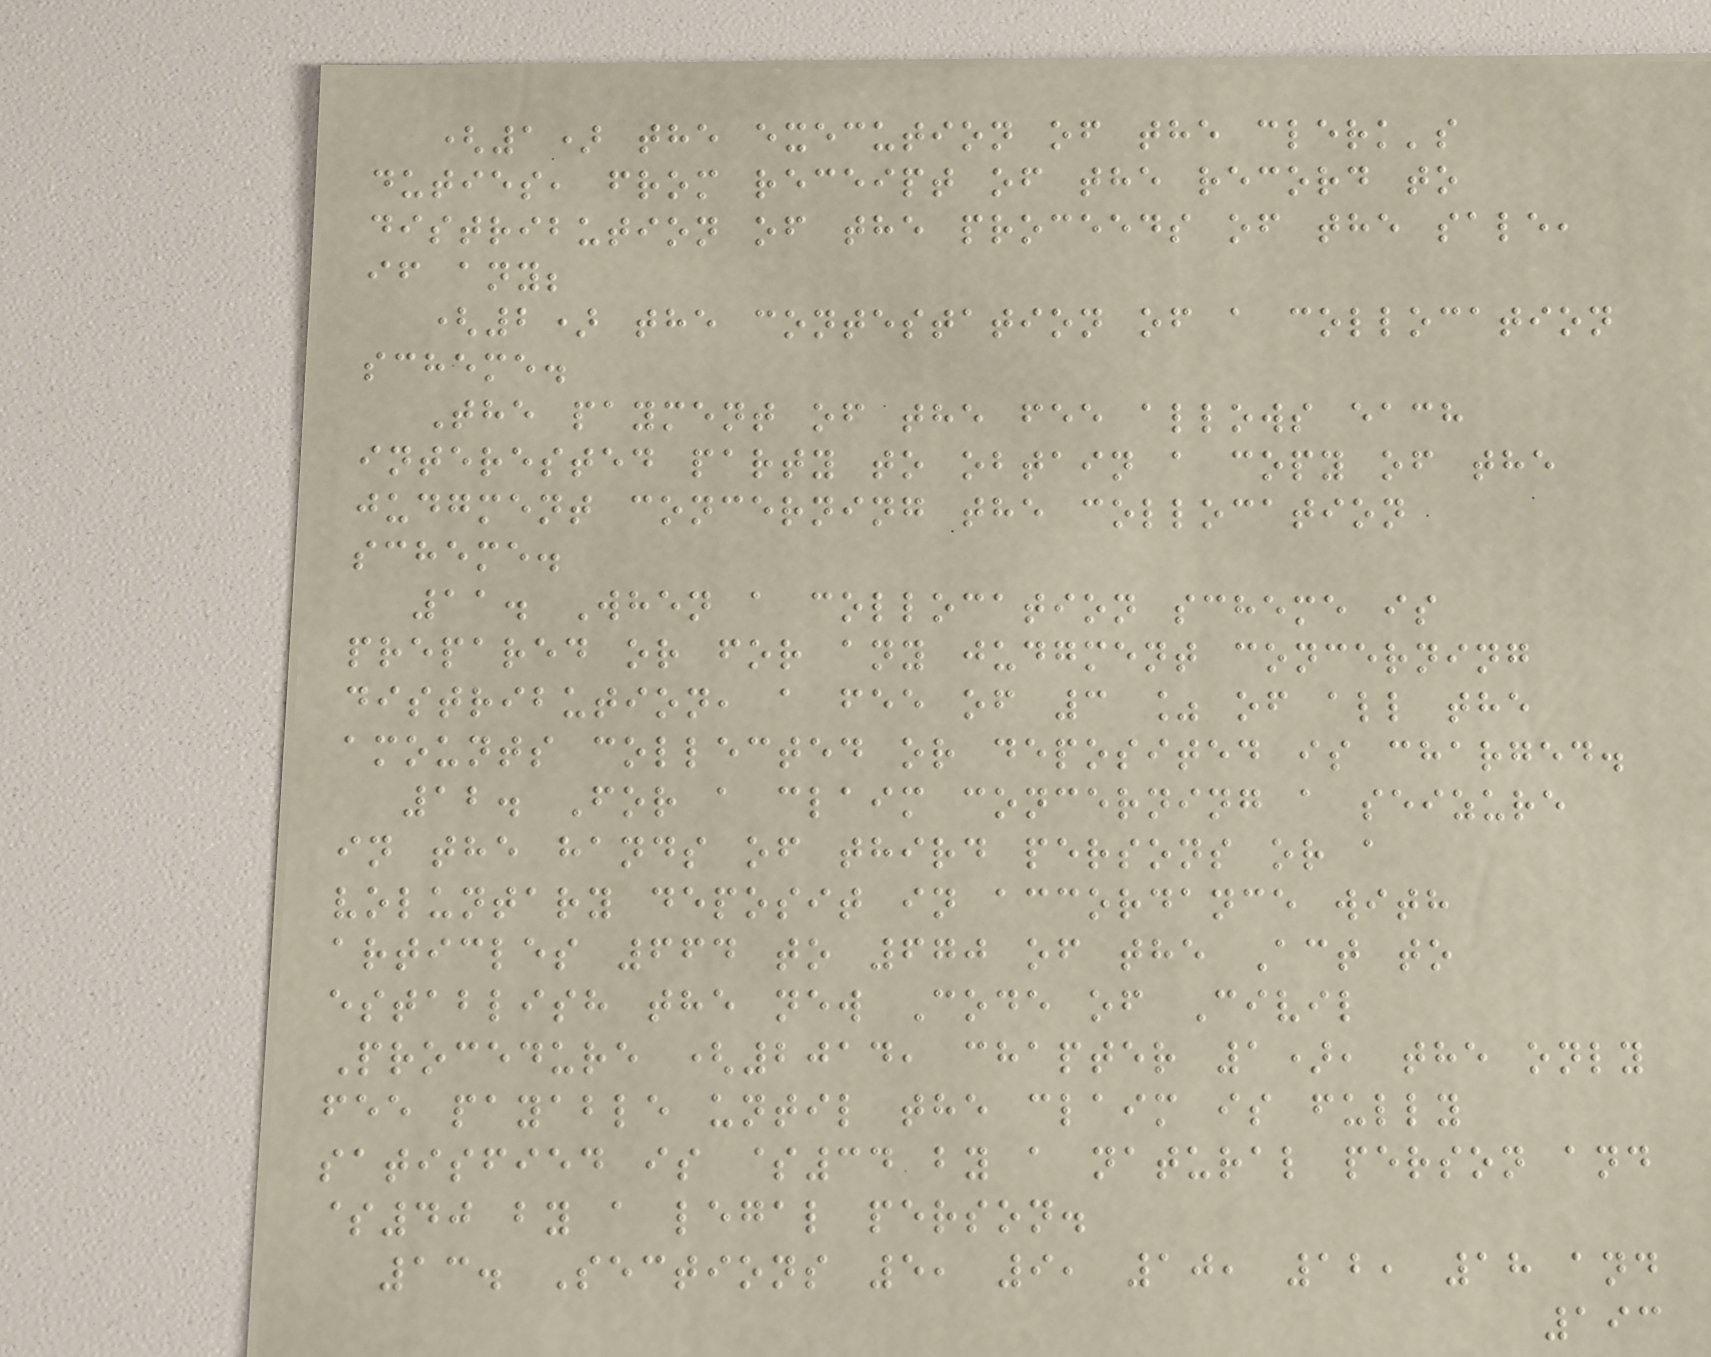(1) the execution of the clerk's
duties, from receipt of the record to
distribution of the proceeds of the sale,
if any;
(2) the contestation of a collocation
scheme.
The payment of the fee allows each
interested party to obtain a copy of the
judgment concerning the collocation
scheme.
11. When a collocation scheme is
prepared or for any judgment concerning
distribution, a fee of 3 % of all the
amounts collected or deposited is charged.
12. For a claim concerning a seizure
in the hands of third persons or a
voluntary deposit in accordance with
articles 664 to 670 of the Act to
establish the new Code of Civil
Procedure (2014, chapter 1), the only
fee payable until the claim is fully
satisfied is $34 by a natural person and
$40 by a legal person.
13. Sections 5, 9, 10, 12, 18 and
193
